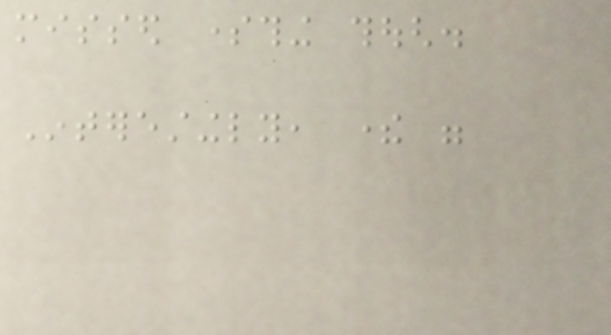missed something though.
Interestingly, there were
